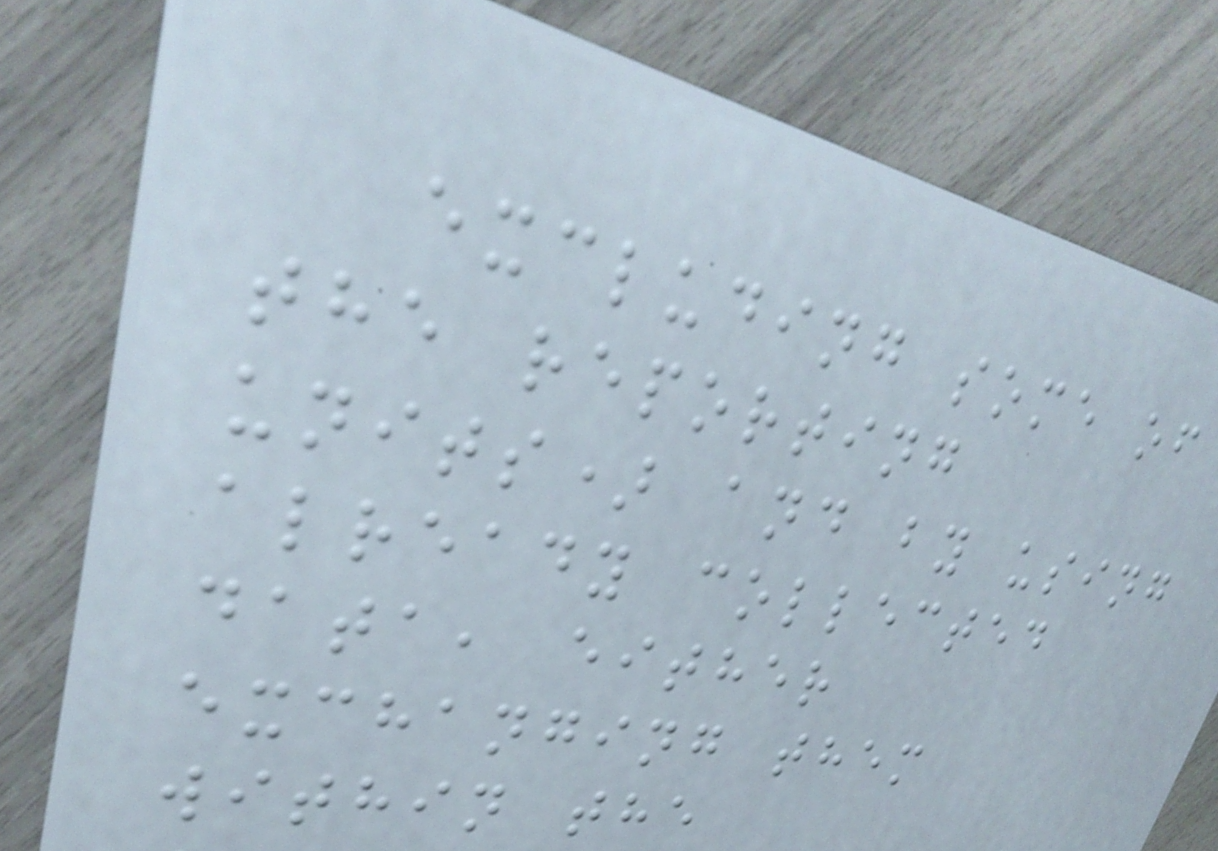excluding some of
the reporting
units) and by using
already collected
data, either
exchanging them
within the
